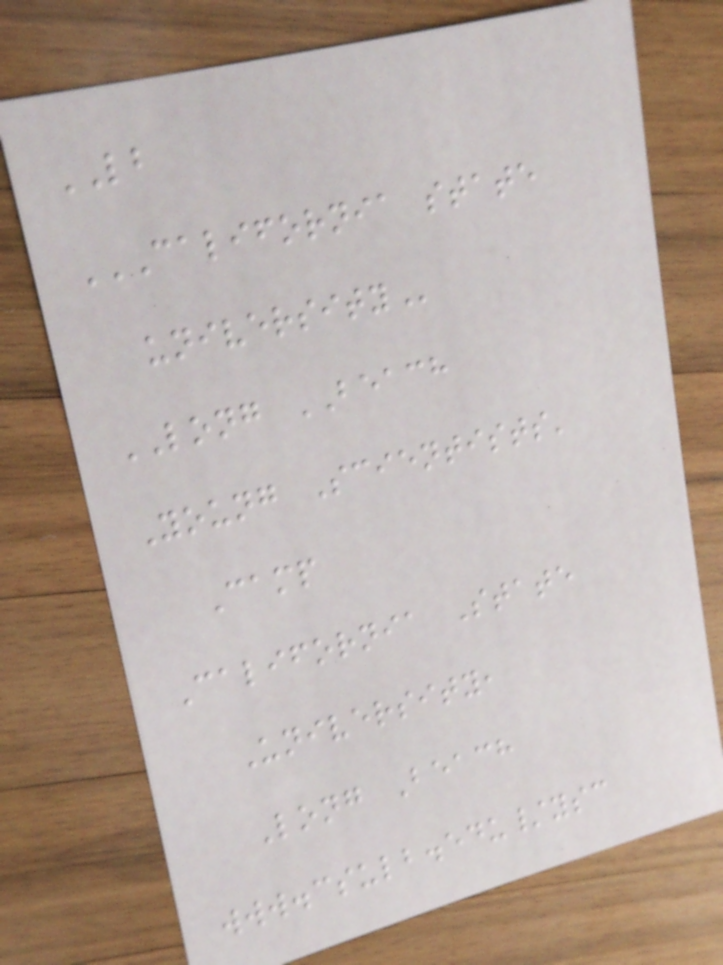LB
CALIFORNIA STATE
UNIVERSITY
LONG BEACH
Young Scientists'
Camp
California State
University,
Long Beach
www.csulb.edu/ysc
